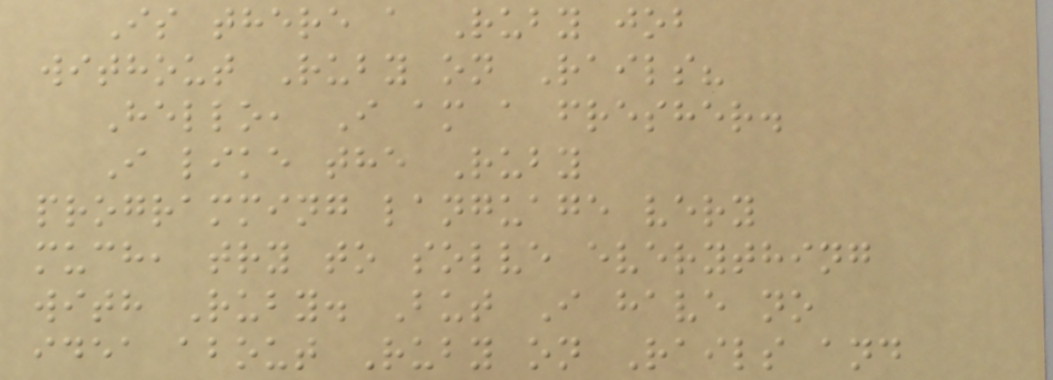Is there a Ruby job
without Ruby on Rails?
Hello, I am a fresher.
I like the Ruby
programming language very
much, try to solve everything
with Ruby. But I have no
idea about Ruby on Rails and
